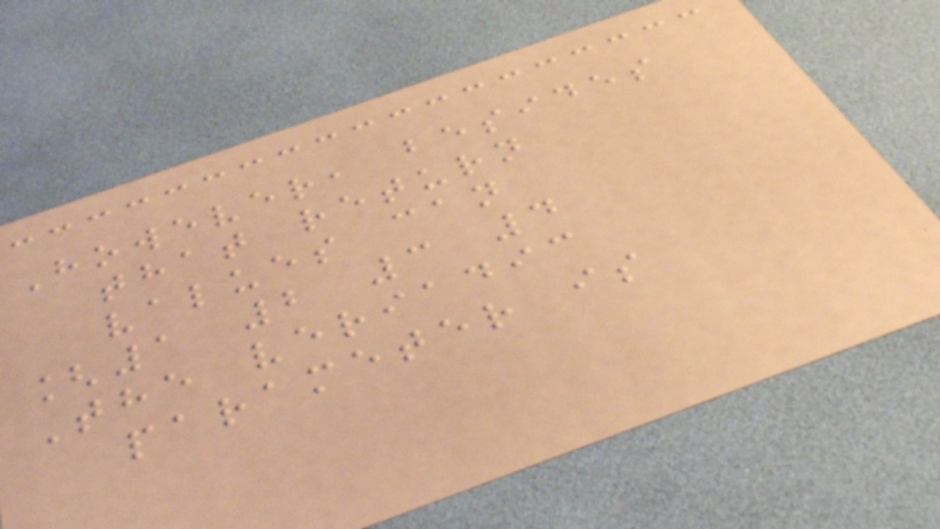However, besides
that return
values can
[1 2 3 4
The veriadic
parameter is
